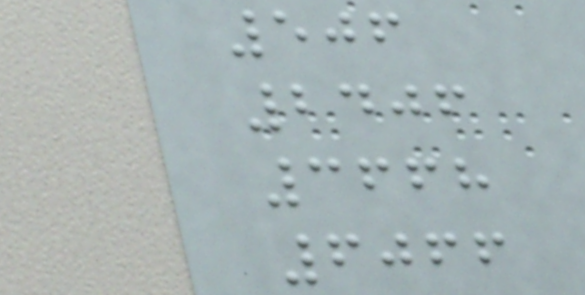506
2406
3668
6066
